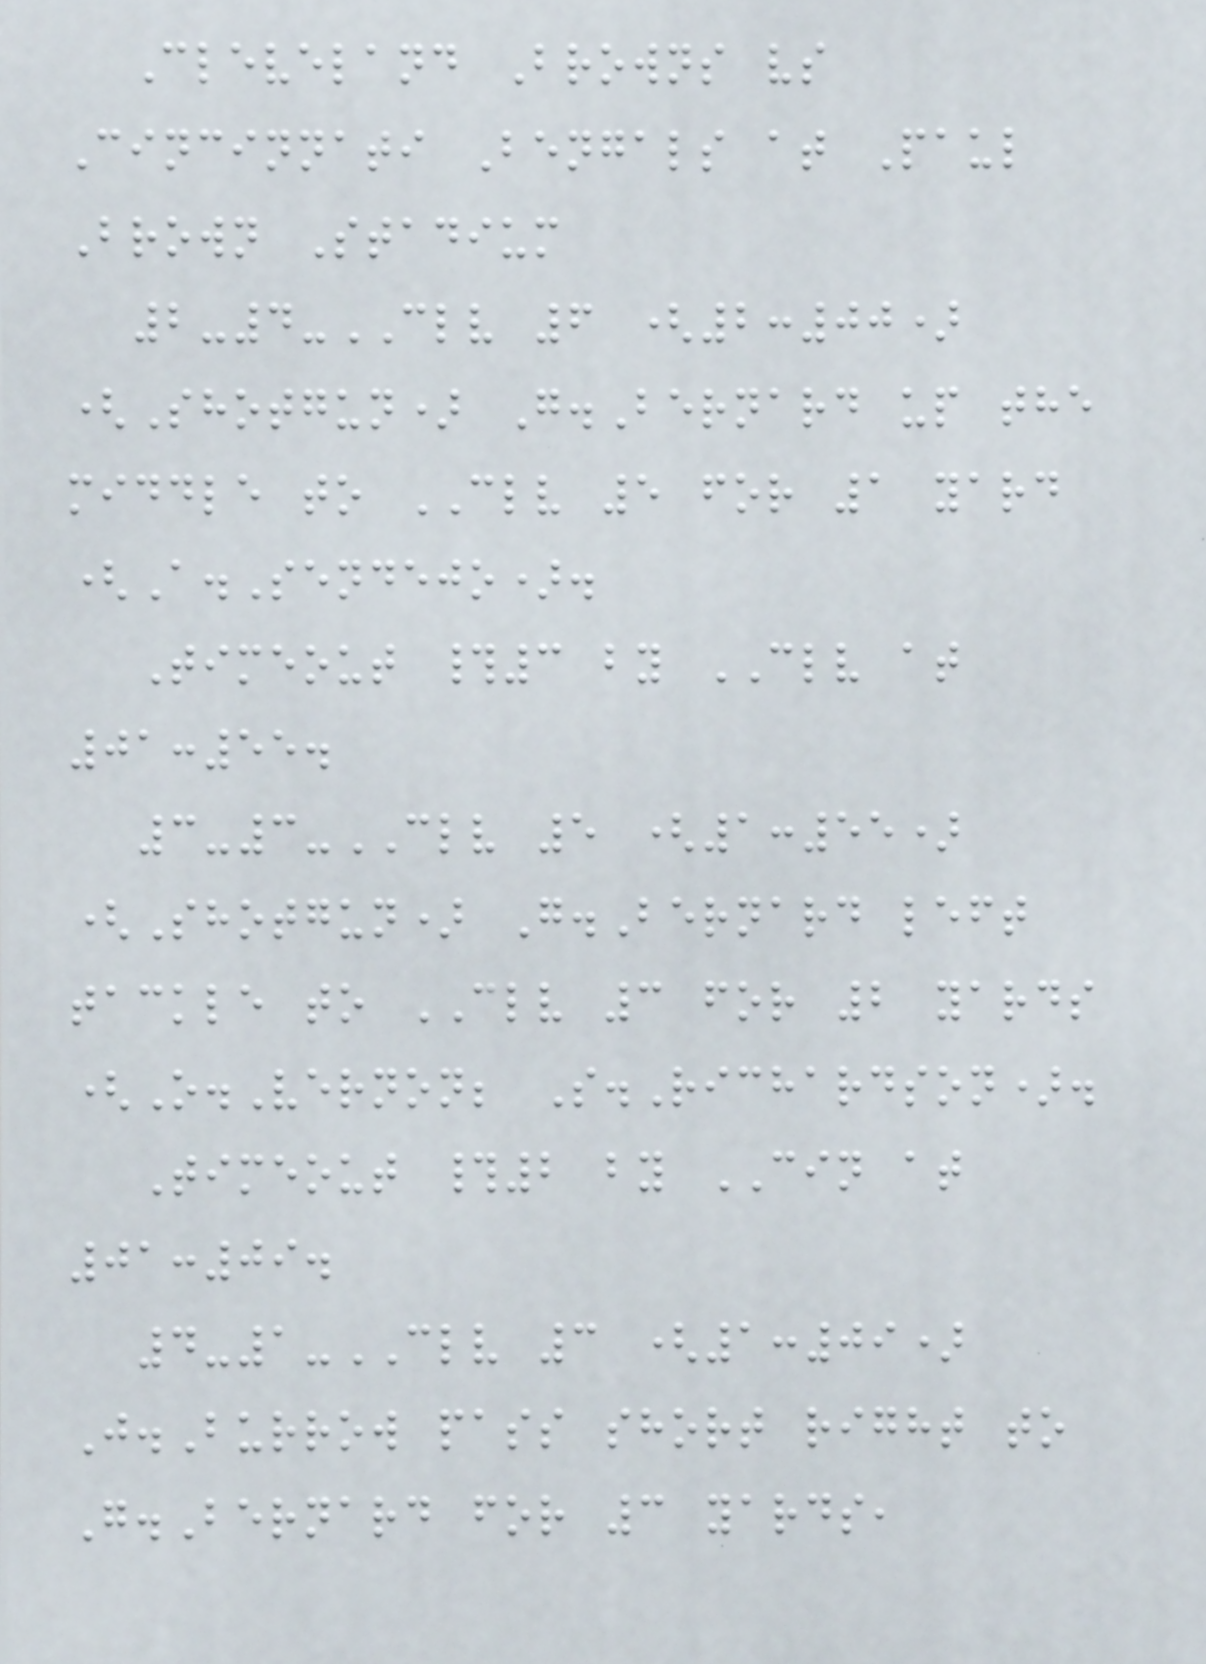Cleveland Browns vs
Cincinnati Bengals at Paul
Brown Stadium
2-4-CLV 6 (2:00)
(Shotgun) G.Bernard up the
middle to CLV 5 for 1 yard
(A.Sendejo).
Timeout #3 by CLV at
01:55.
3-3-CLV 5 (1:55)
(Shotgun) G.Bernard left
tackle to CLV 3 for 2 yards
(O.Vernon; S.Richardson).
Timeout #2 by CIN at
01:09.
4-1-CLV 3 (1:09)
J.Burrow pass short right to
G.Bernard for 3 yards,
